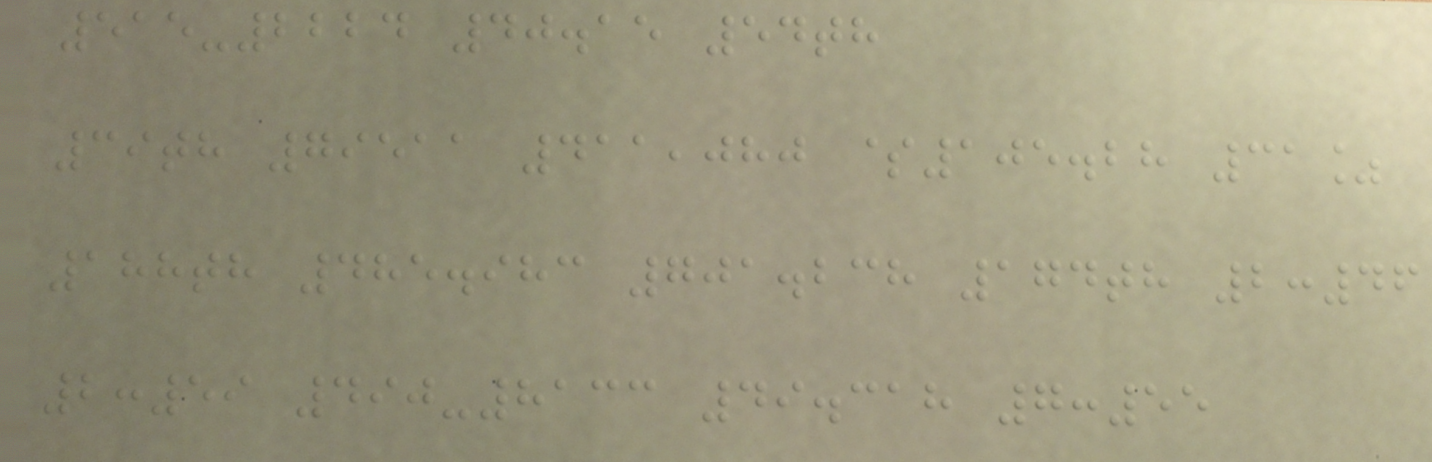515-2224 40.15 54th
39th 79511 411,080 $105.28 31%
188th 485.983 701.238 174th 2:46
2:59 490-8133 49.318 7:55
